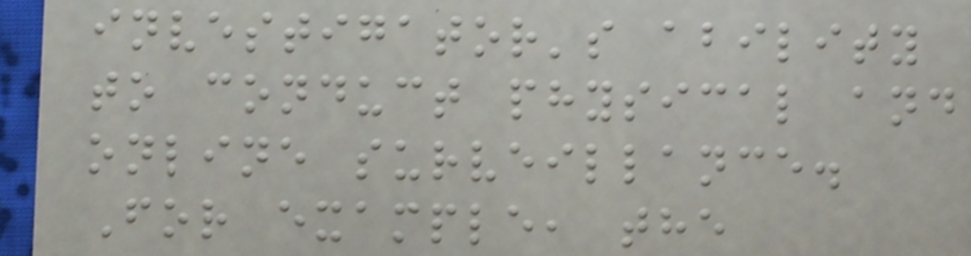investigator's ability
to conduct physical and
online surveillance.
For example, the
